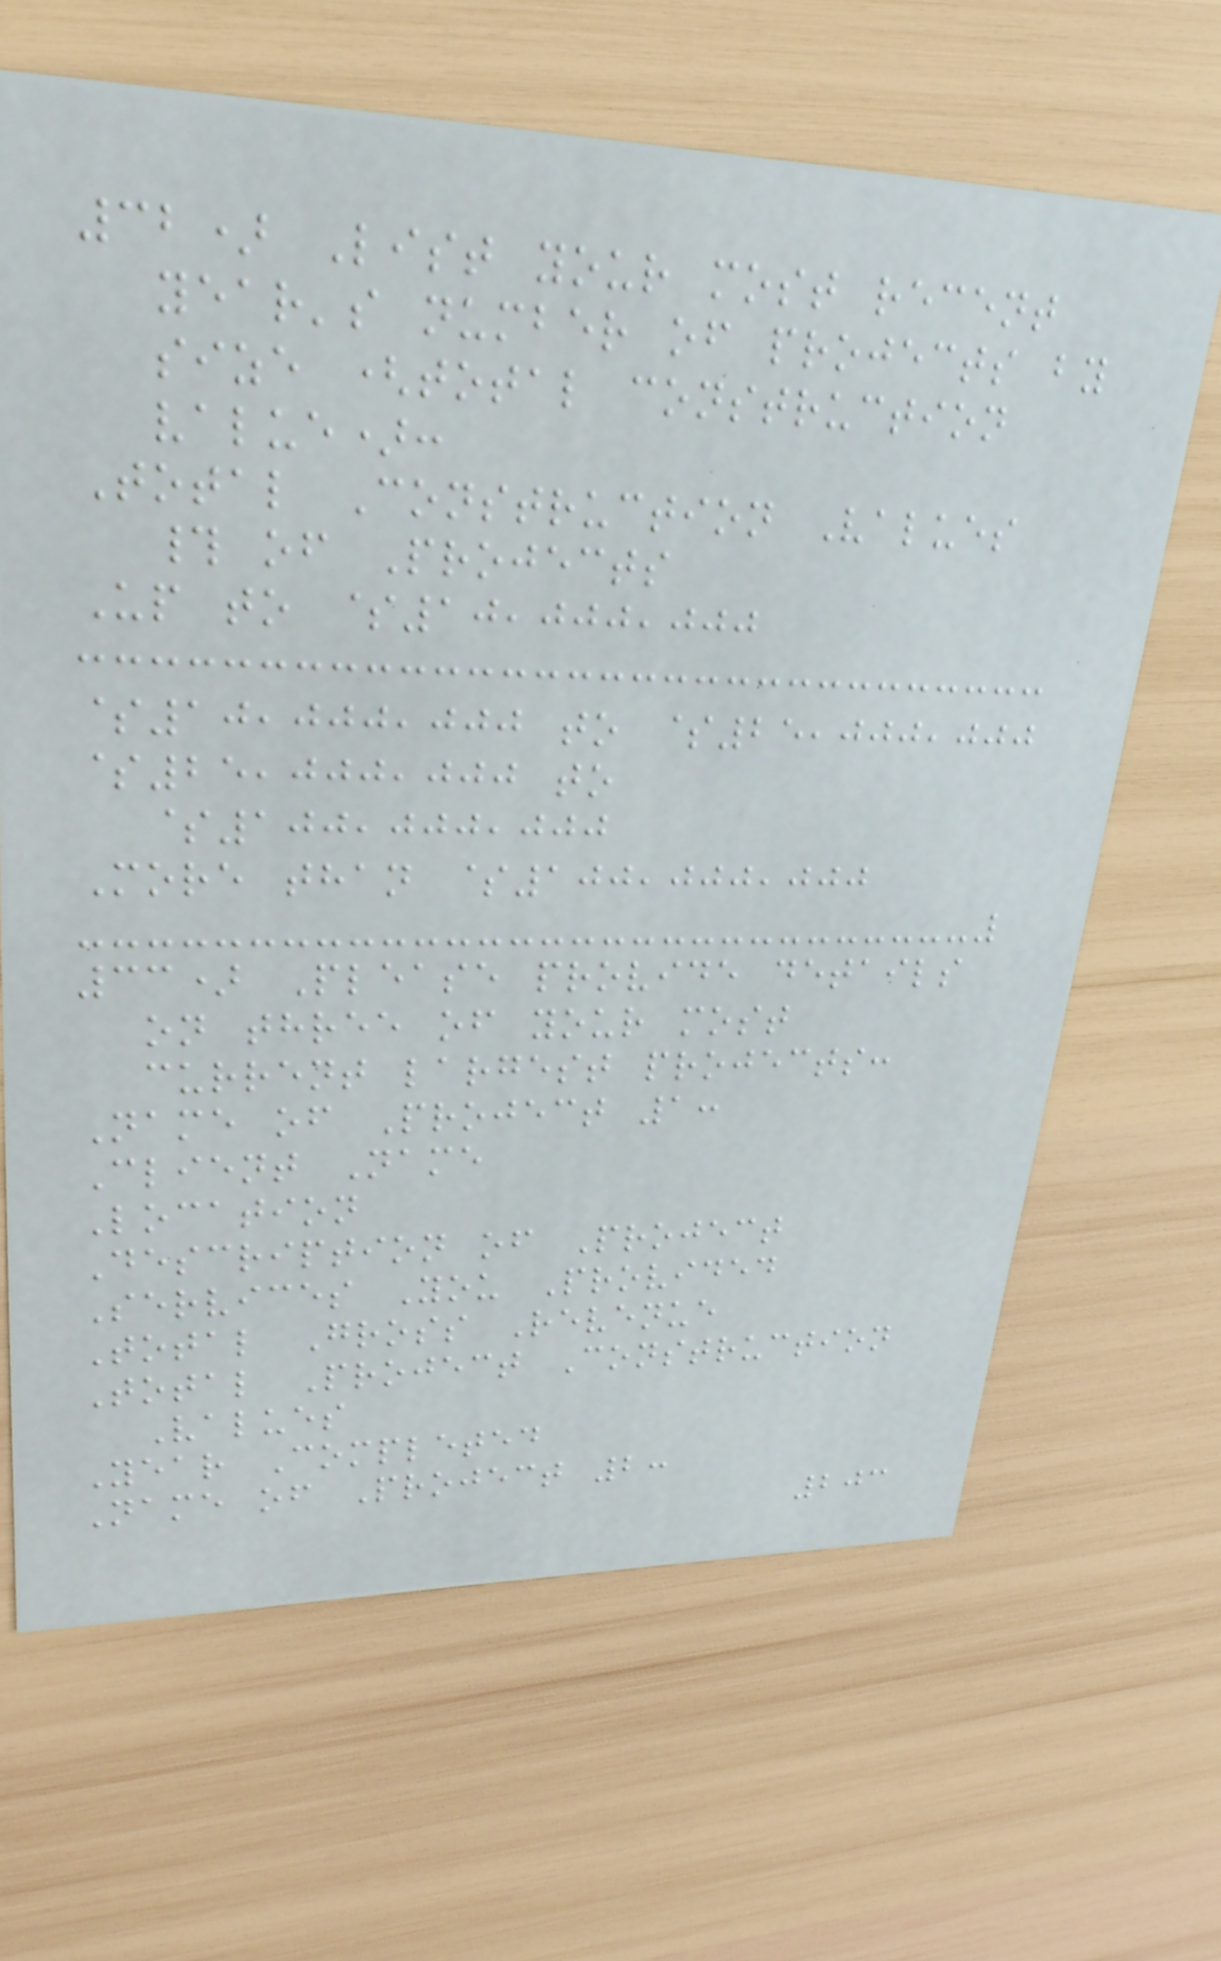32) List your most recent
year's number of projects by
size (total construction
value):
Total Construction Values
# of Projects
Up to $10,000,000
$10,000,000 to $25,000,000
$25,000,000 to
$100,000,000
More than $100,000,000
33) Please provide details
on three of your most
current largest projects:
Name of Project 1:
Client Name
Location
Description of Project
Services You Provided
Total Gross Revenue
Total Project Construction
Values
Year Completed
Name of Project 2:
203
